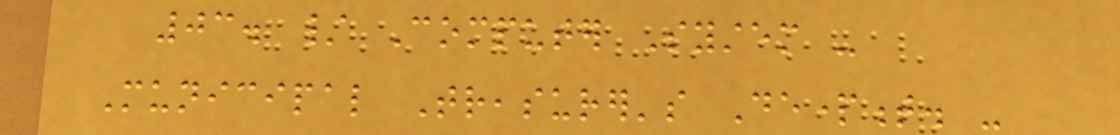03. / Computer System -
Municipal Treasurer's Department. -
